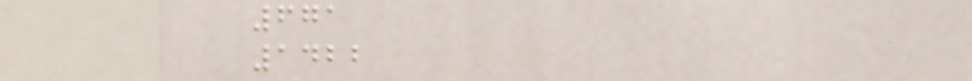671
1422
